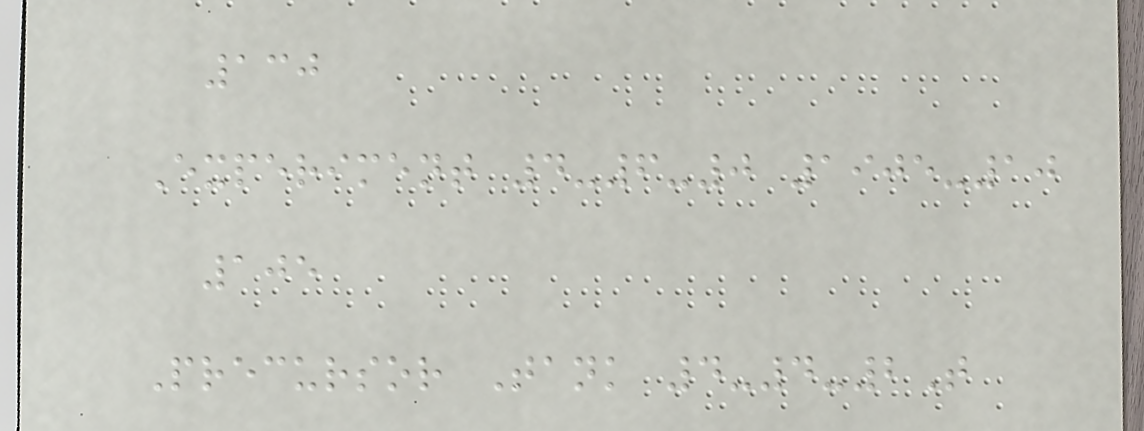130
Experiment 4-6-0 1905-10
105
Precursor Tank 4-4-2T
